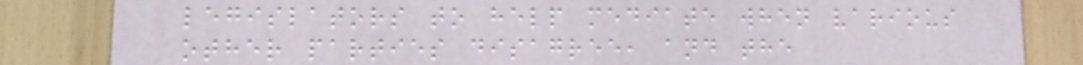legislators to help mediate when various
other parties disagree, and the
